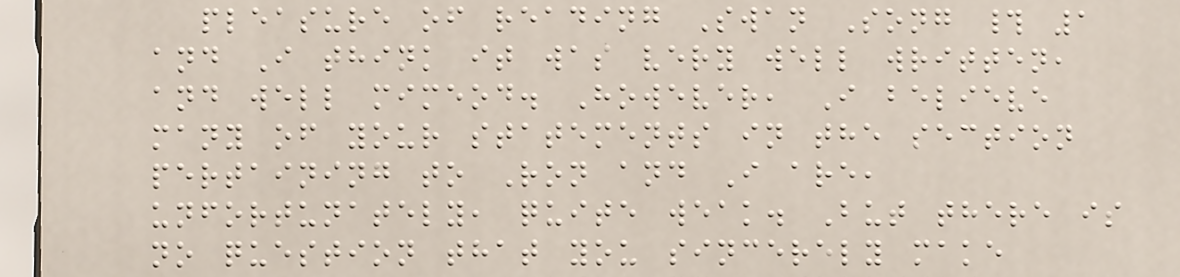pleasure of reading Swan Song # 1
and I think it was very well written,
and well mimeod. However, I believe
many of your statements in the section
pertaining to Ron and I are,
unfortunately, quite weak. But there is
no question that you sincerely make
